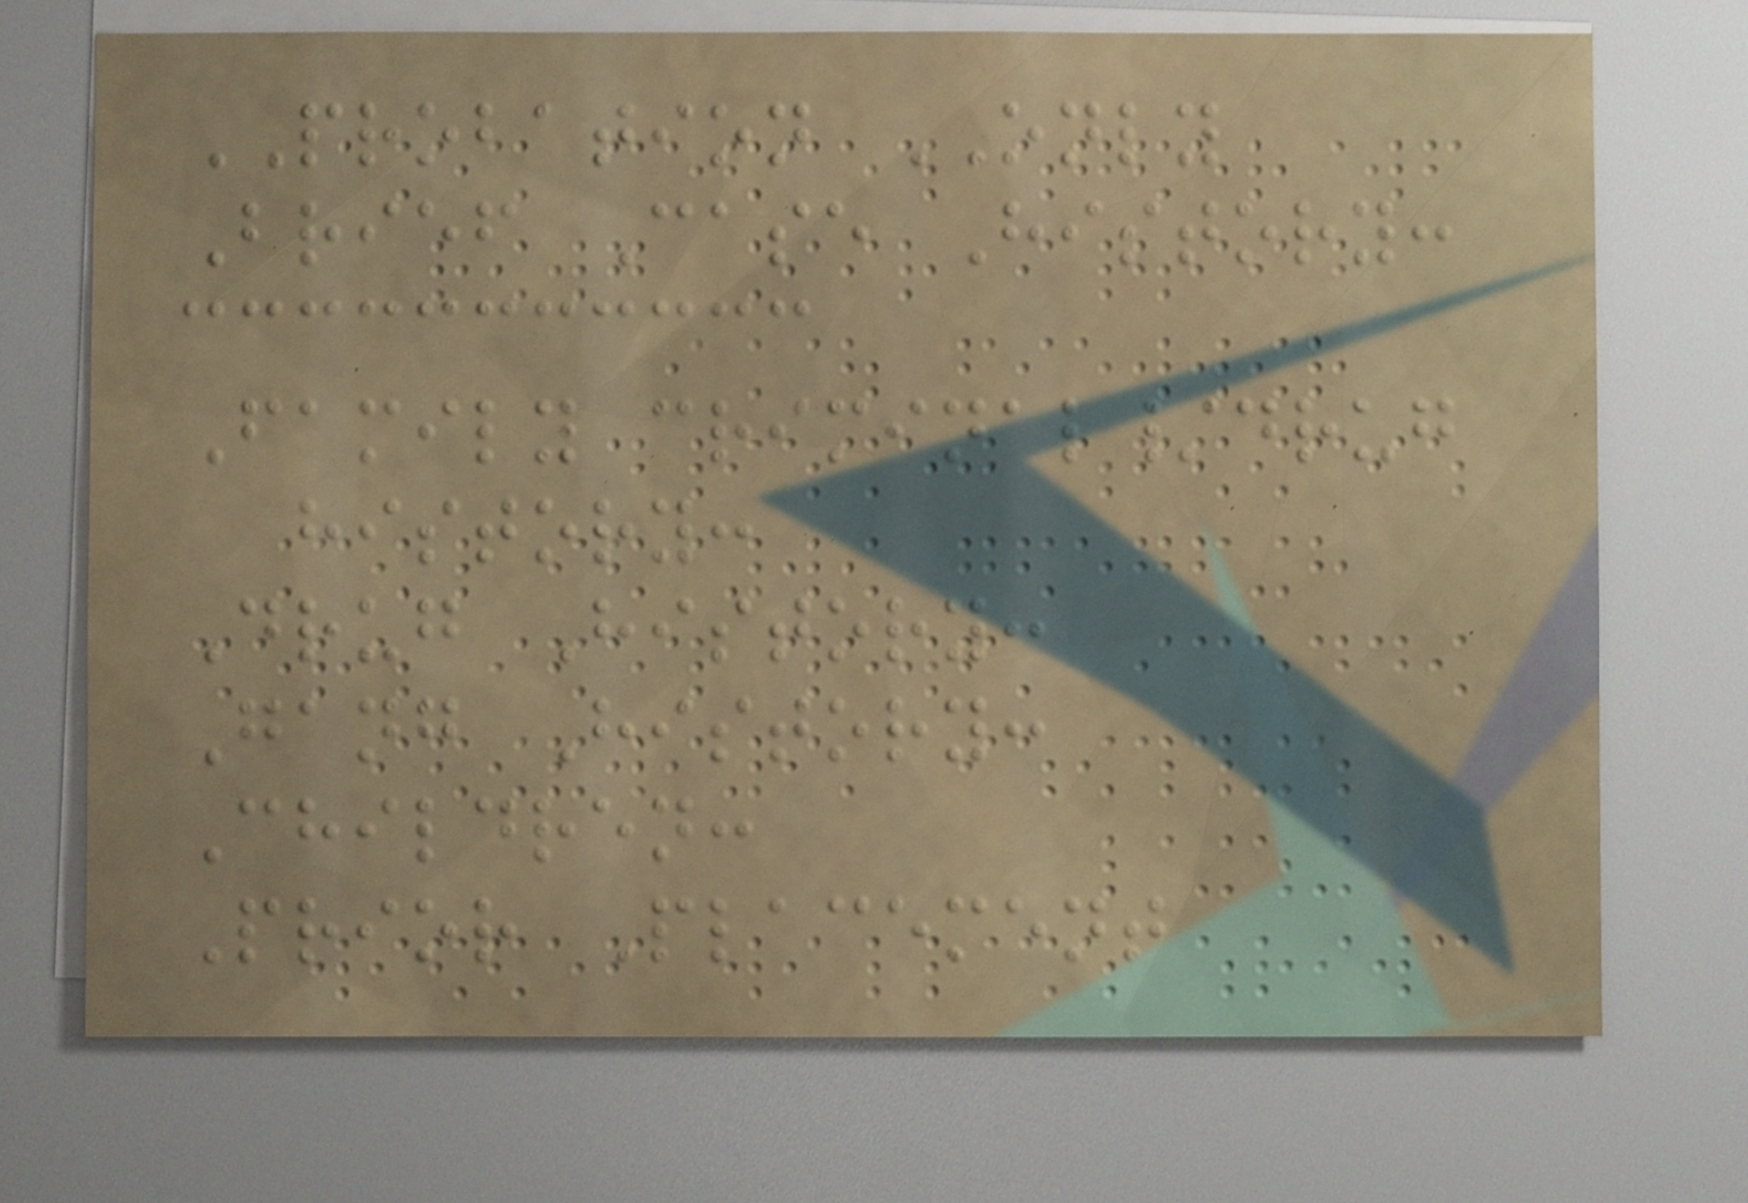PROBATION ONLY
Brief Case History:
Family criminal/drug
history:
Drug History:
Gang History:
Children:
Prior Placement
